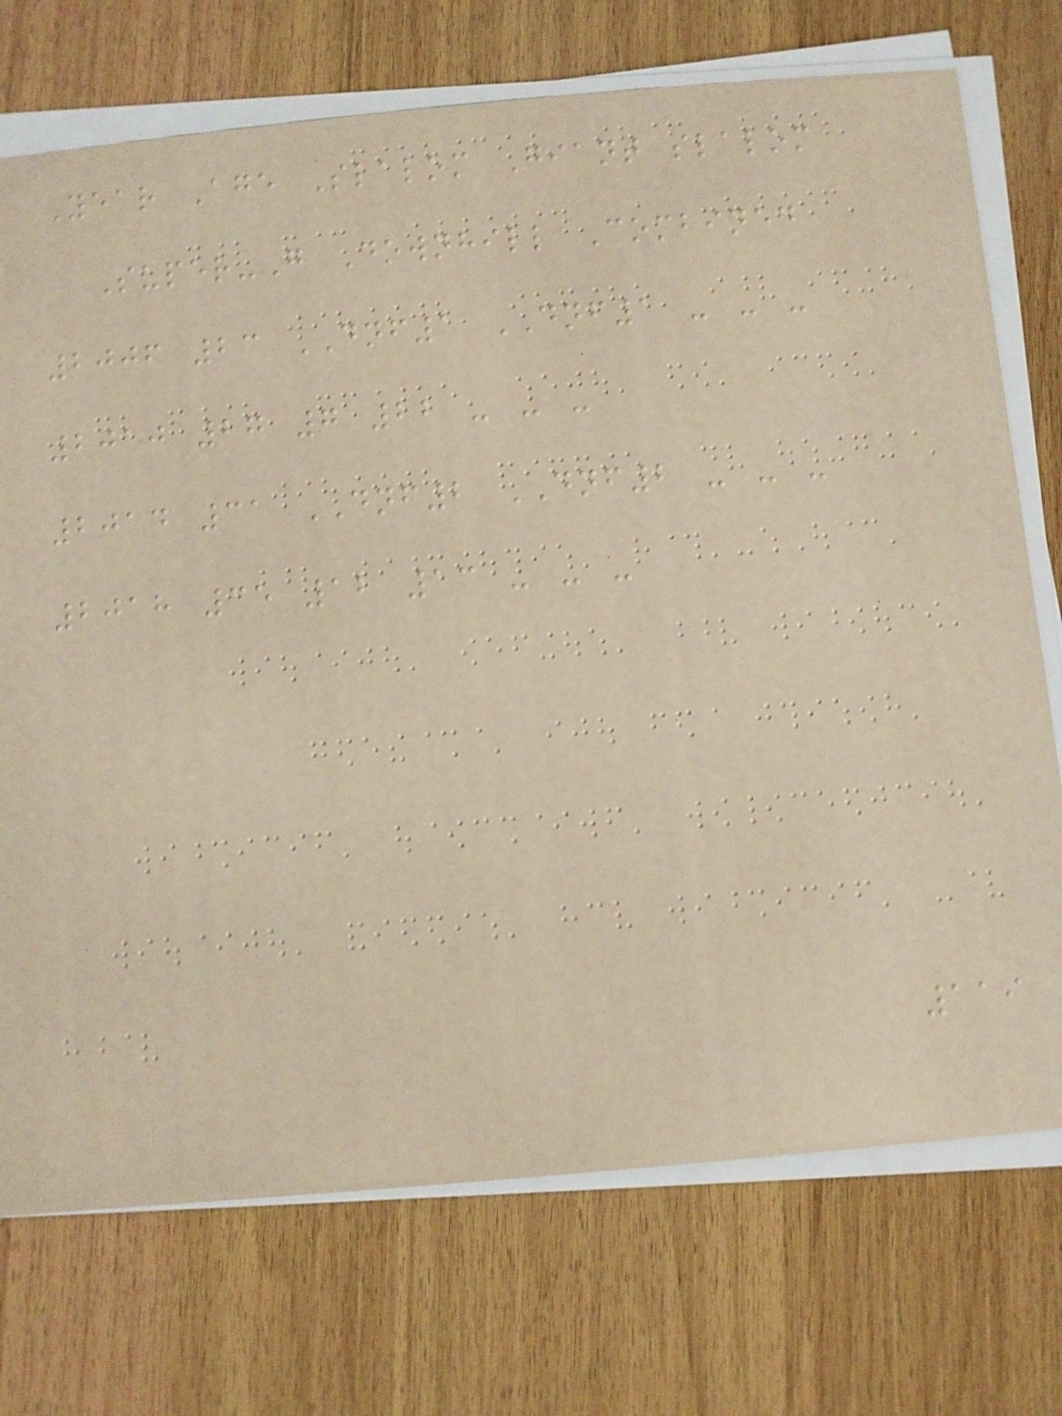Year Age Slalom Giant slalom
Super-G Downhill Combined
2006 23 DNF1 DNF1 - - -
2010 27 7 22 - - -
2014 31 DNF2 DNF2 - - -
2018 35 12 13 - - -
119
